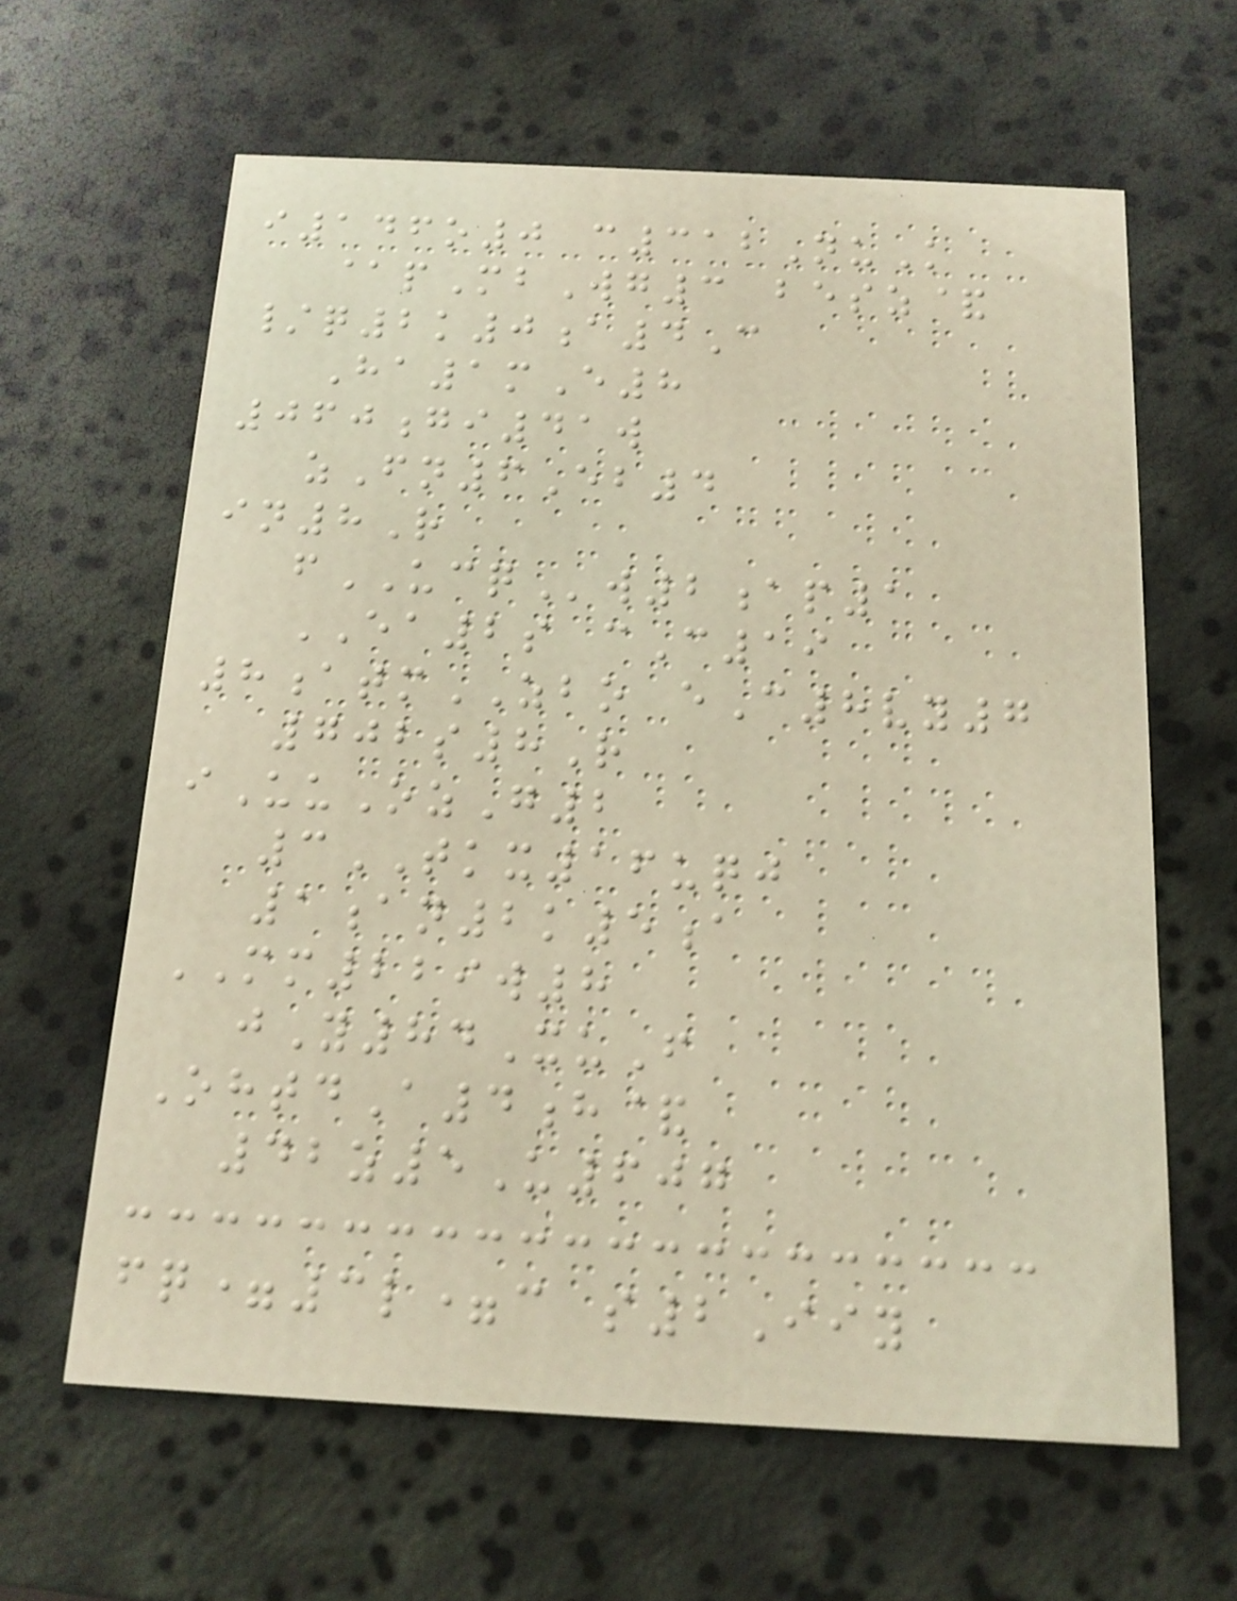i146o0 c312NuK
@pMbWg3 besz&
/q2k0a4C
Ha1mE8
060gi41w
zFn6Eb4
in8R
fUCQw2ap1
EA2s cC19
8atmZBO eC8vy7
702s8R
iUuOzG2
3TKX16uqj
1an2k5a
MM229w8
jY84XuF
OhtdA4h&
42z5U607
fq=3l=c s2Iiy
